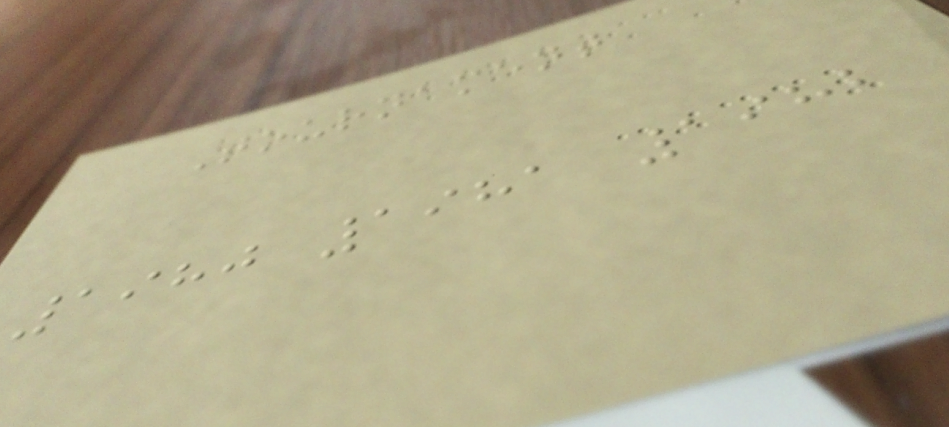Tournament
1980 1981 1982
